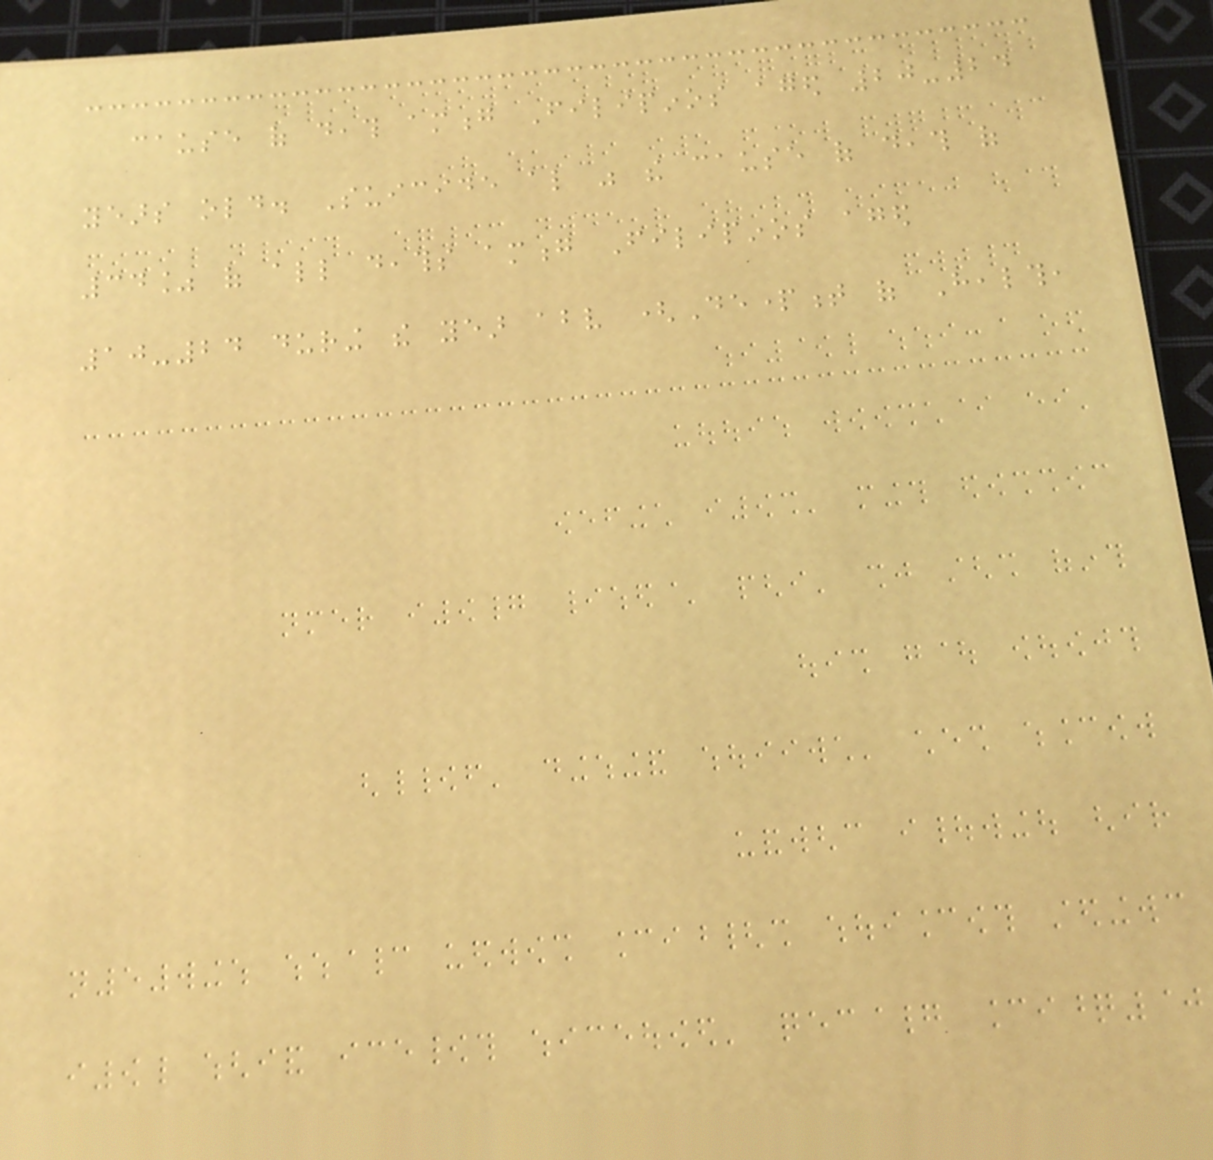cause of death among Filipinos aged 20-24
years old. Suicide also was the cause of death of
34% of all deaths among Filipinos aged
10-24 during the year above (Department of Health,
